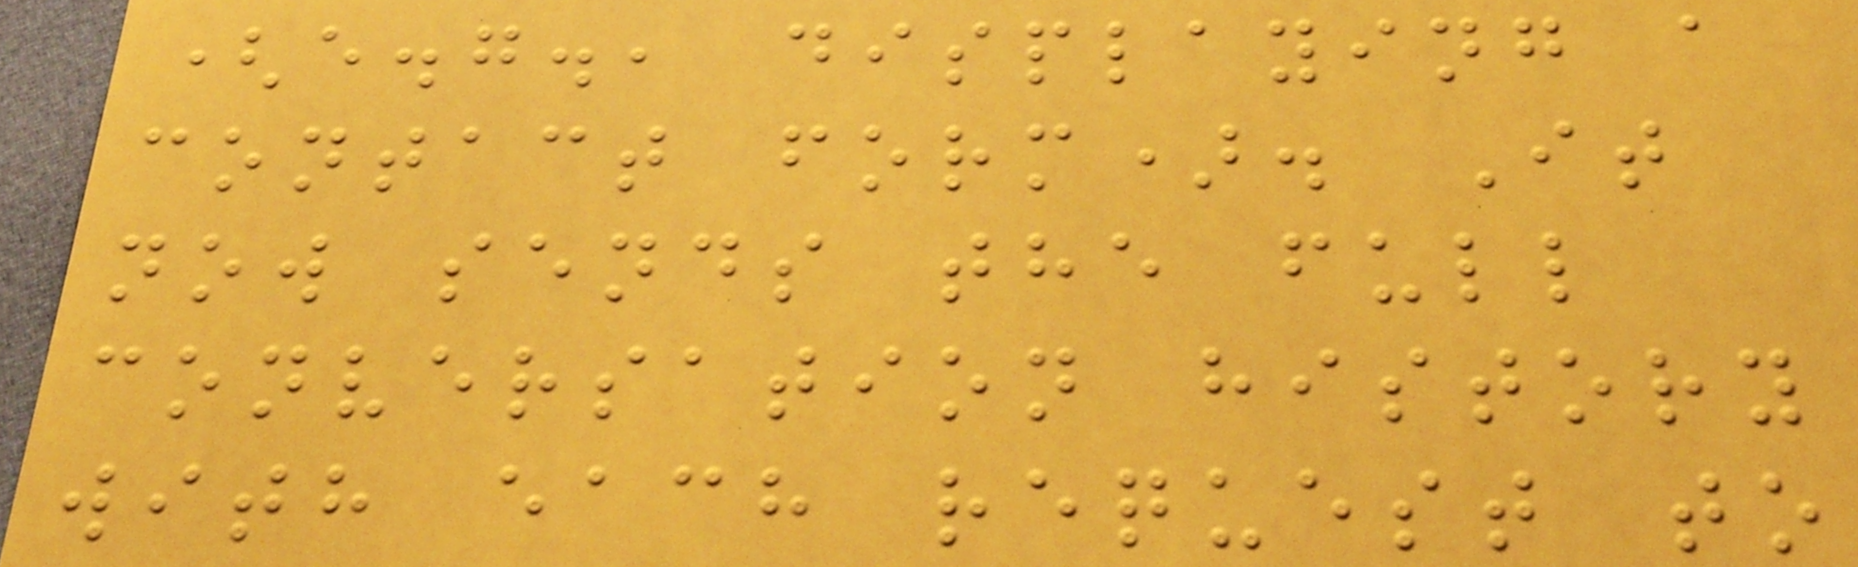(e.g., displaying a
contact form). It
now sends the full
conversation history
with each request to
